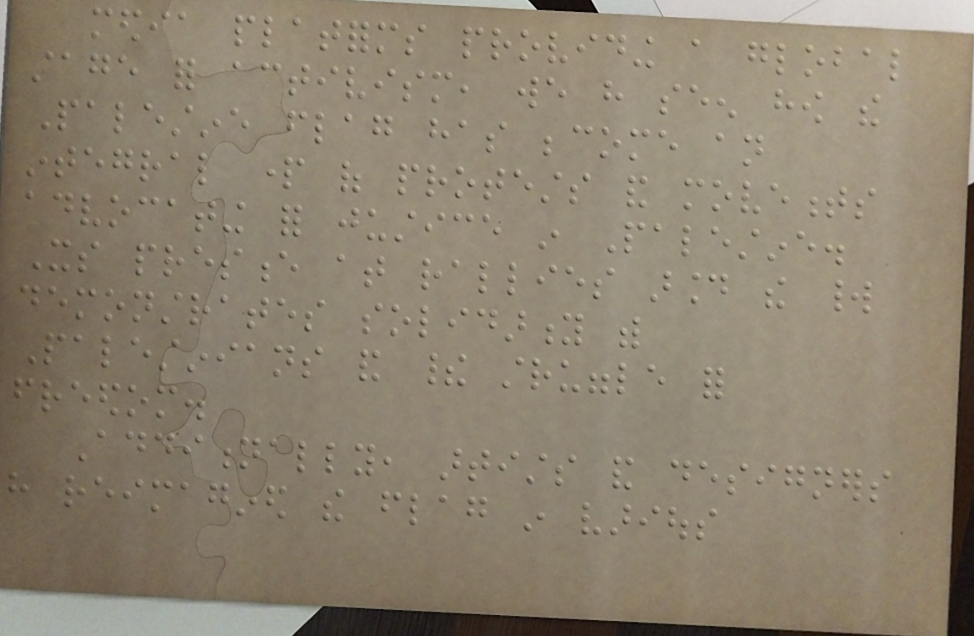media platforms providing a global
stage for activism, we have seen how the
Palestine flag has become an
integral part of protests and movements
advocating for justice in Palestine.
Its presence at rallies around the world
demonstrates solidarity with
Palestinians and their struggle for
freedom.
Additionally, artists and designers
have reimagined the flag in various
